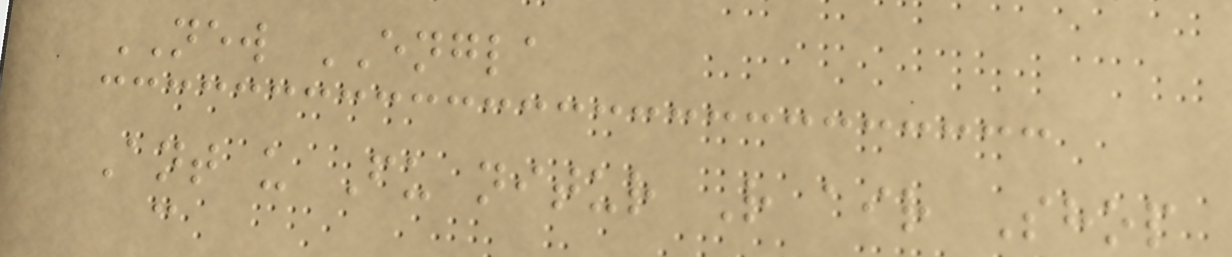NEW ENGLA
Ant u Fu nitur R air Shop
c
